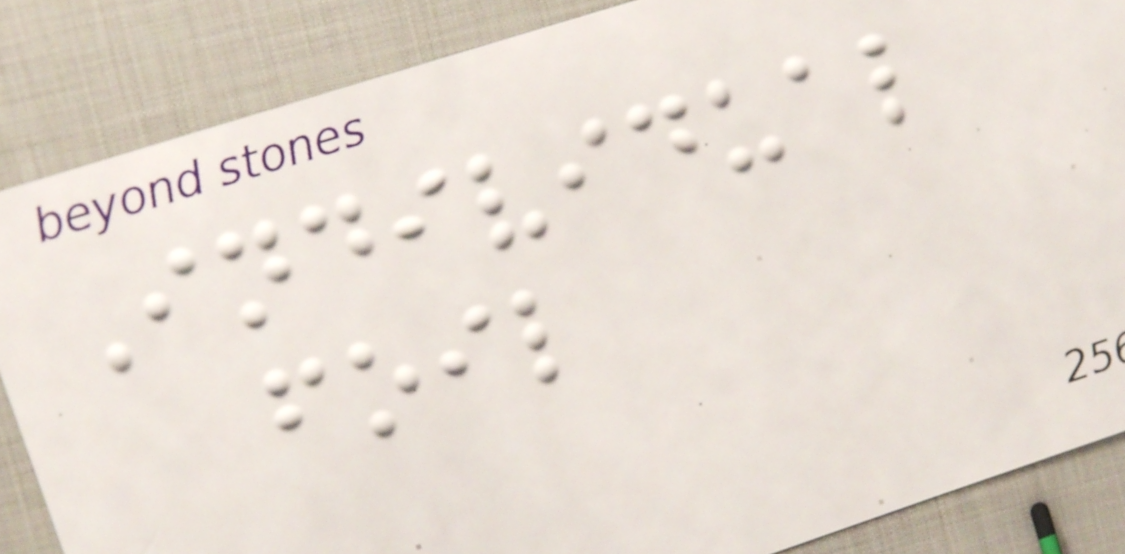Individual
foil
